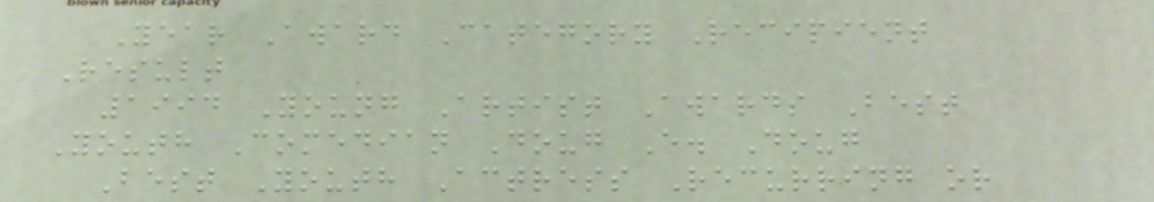Year Award Category Recipient
Result
1994 Young Artist Awards Best
Youth Comedian Doug E. Doug
Best Youth Actress Recurring or
